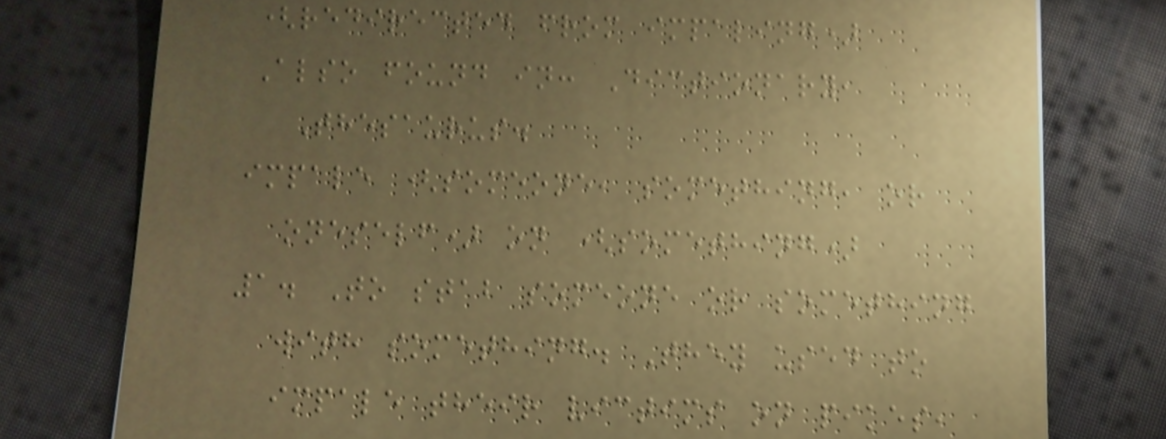(redirected from impaling)
Also found in: Dictionary,
Thesaurus.
impale (someone, something, or
oneself) on (something)
1. To stab someone or something
with something. They used to
impale their victims on pikes,
